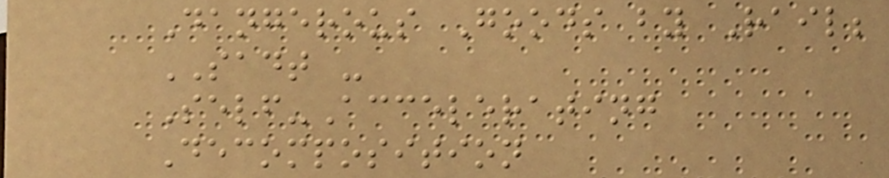Dangerous Goods by Rail;
SADT -
Self-Accelerating
Decomposition
